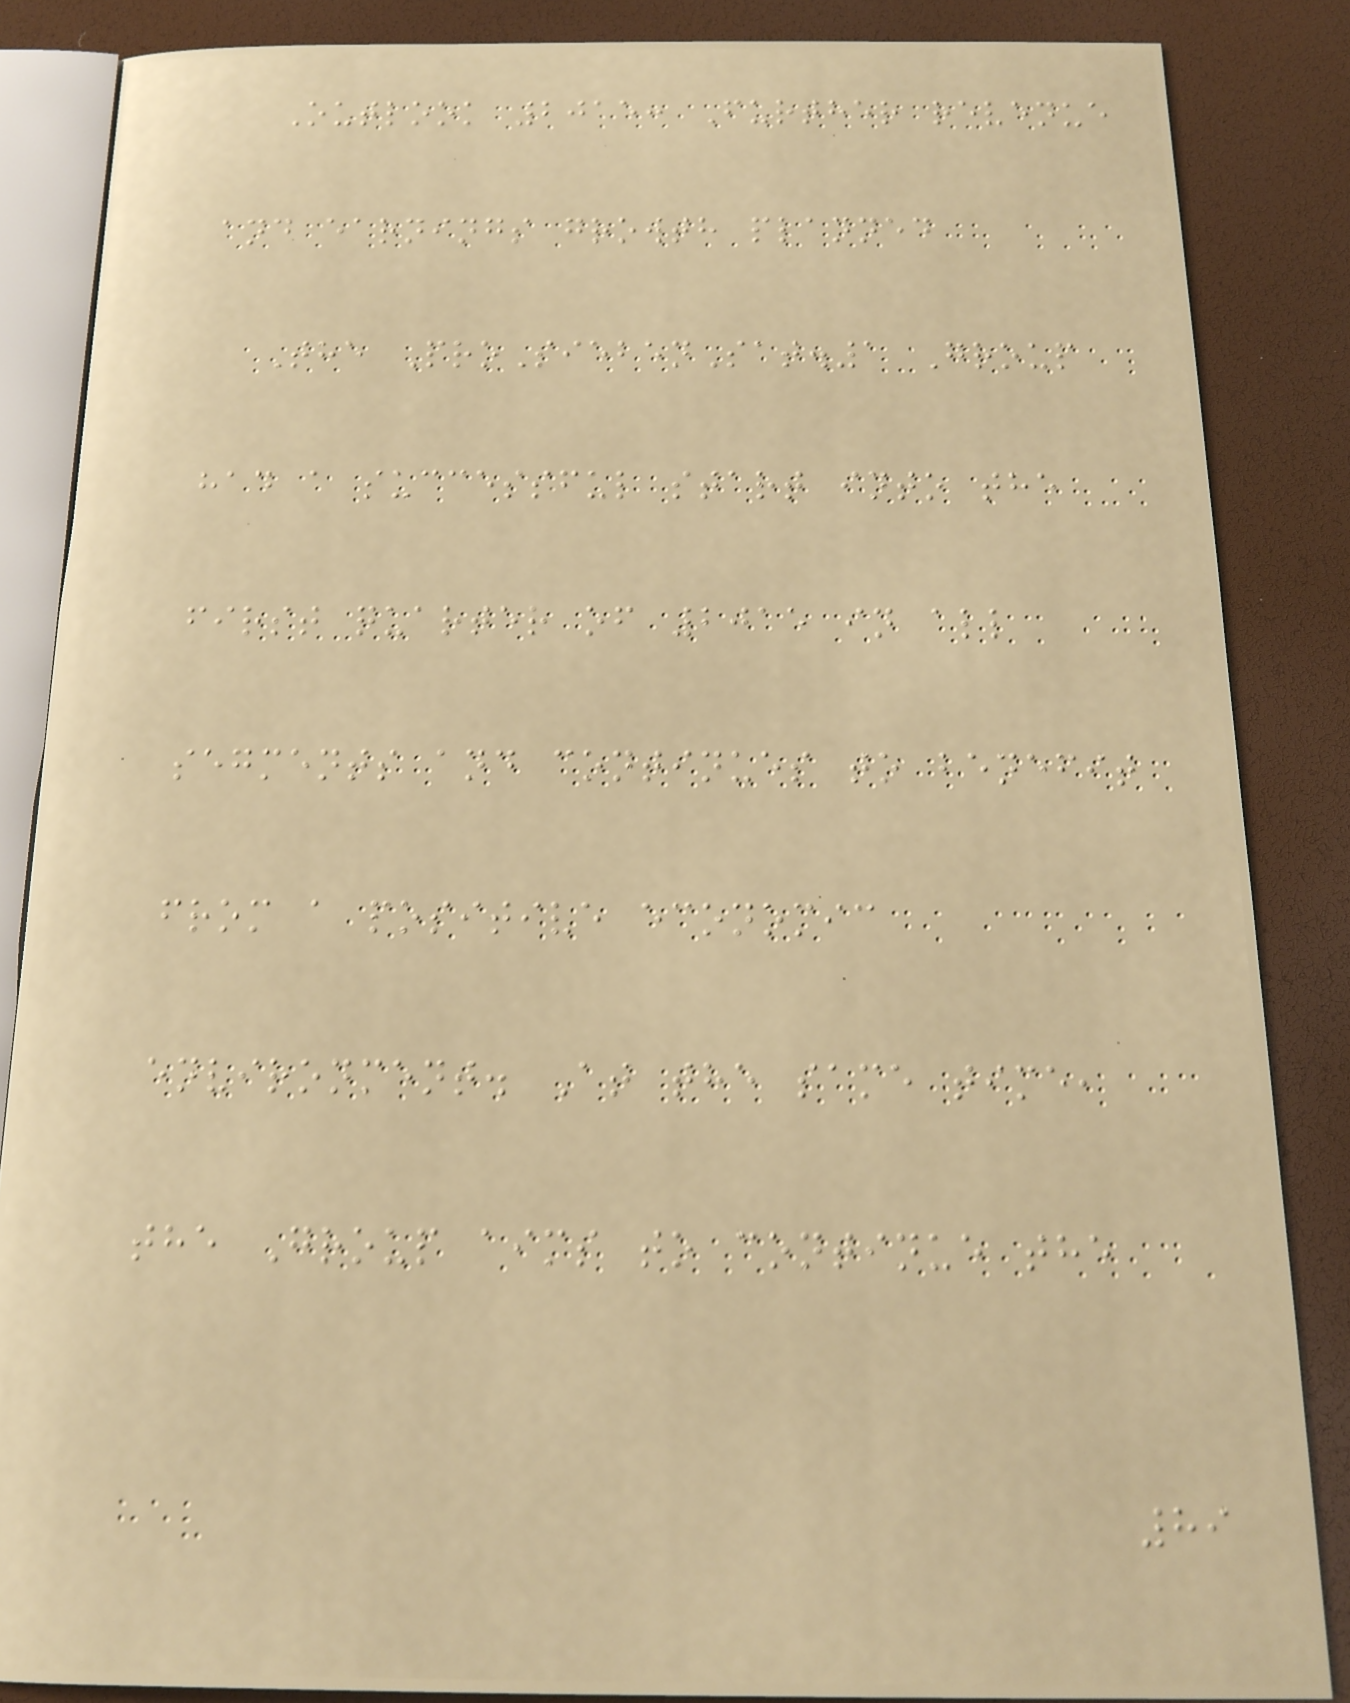Outlook 2015: Further revenue
and earnings growth planned
The ProSiebenSat.1 Group
had a successful start into the
first quarter of 2015 in all
segments and continues to benefit
from a positive economic
environment. At the same time,
the Group aims to continue the
89
